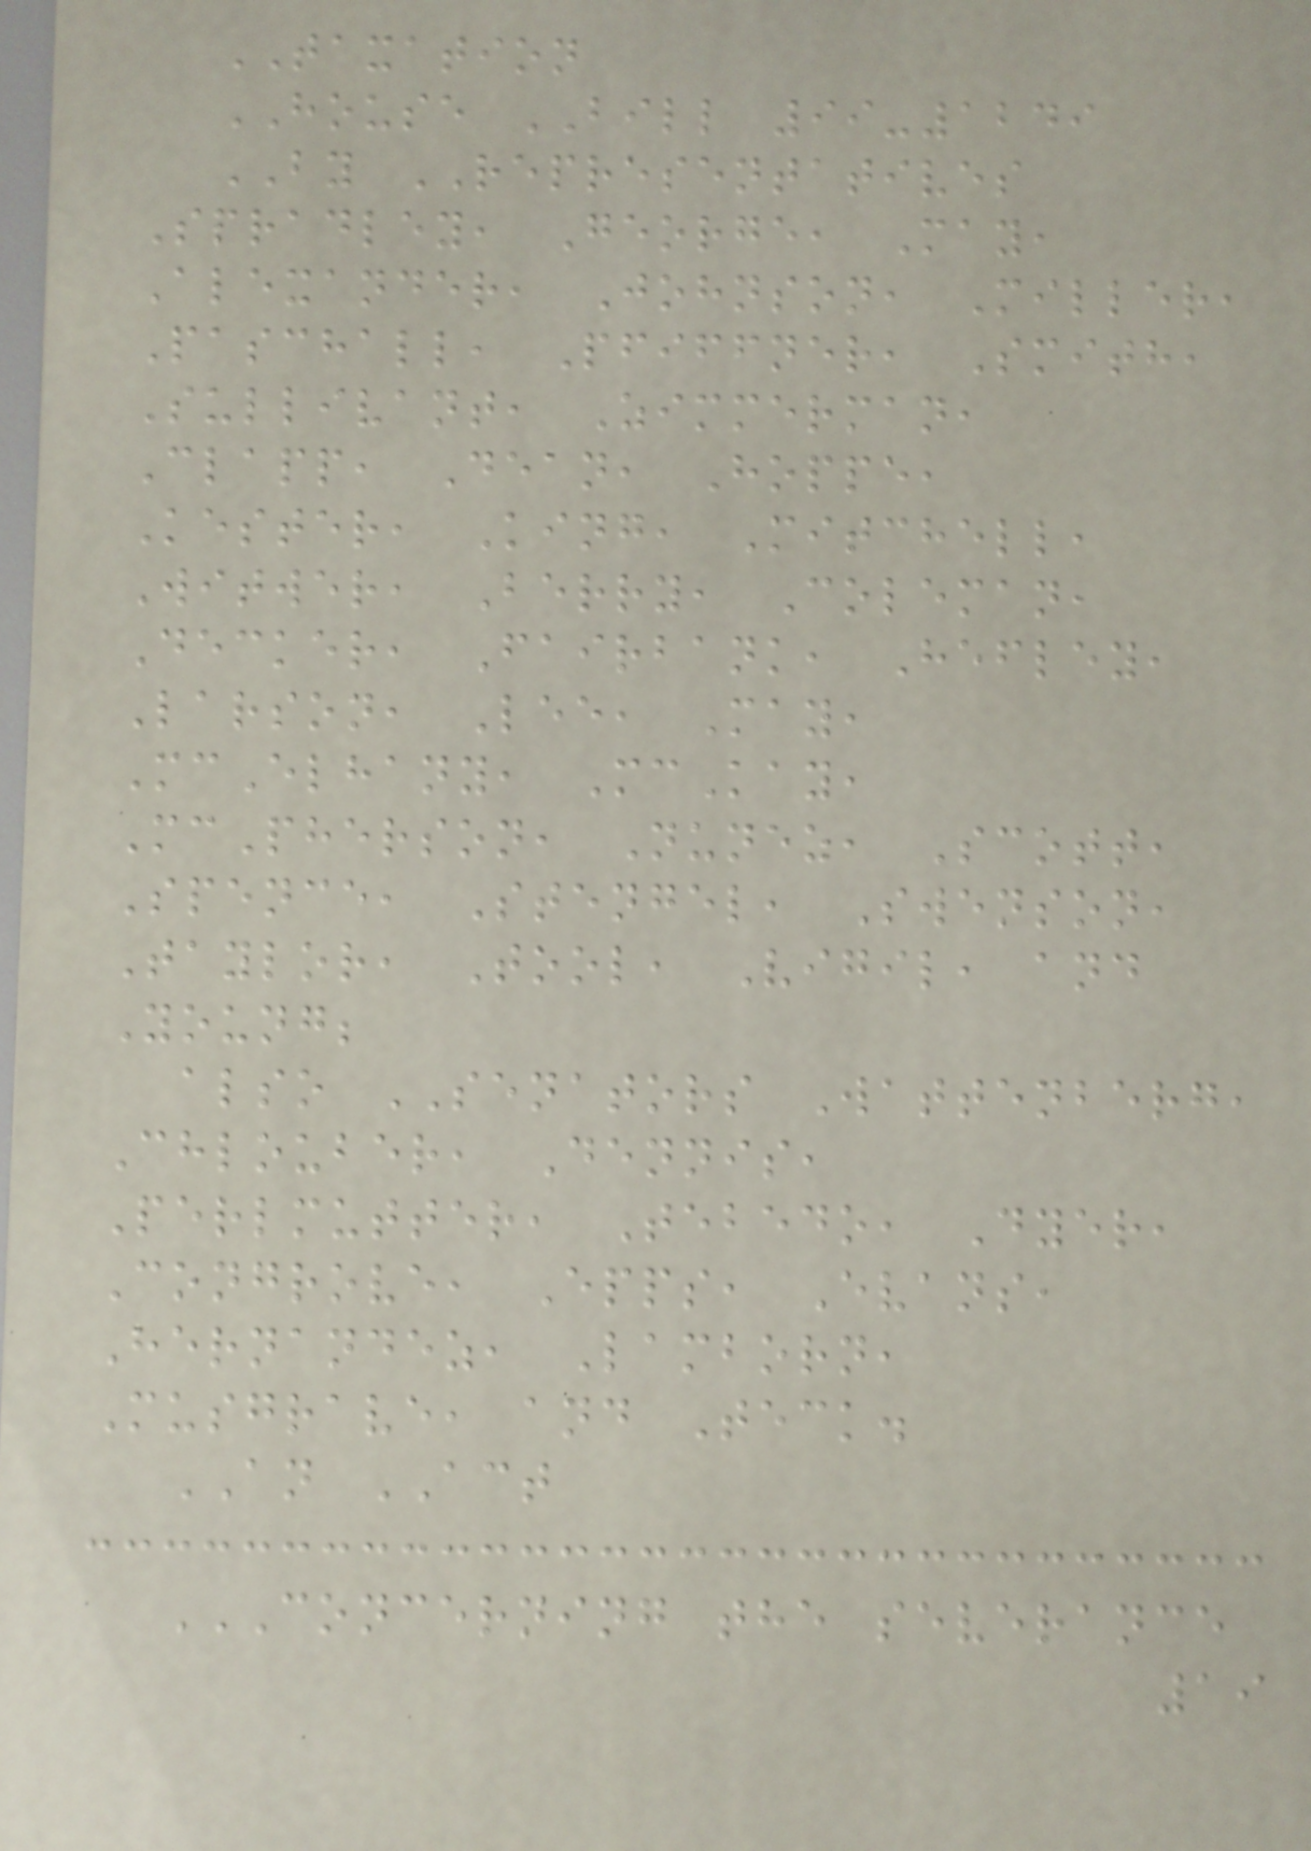TAXATION
HOUSE BILL 99-1249
BY REPRESENTATIVES
Spradley, George, May,
Alexander, Johnson, Miller,
Paschall, Pfiffner, Smith,
Sullivant, Zimmerman,
Clapp, Dean, Hoppe,
Kester, King, Mitchell,
Witwer, Berry, Coleman,
Decker, Fairbank, Hefley,
Larson, Lee, May,
McElhany, McKay,
McPherson, Nunez, Scott,
Spence, Stengel, Swenson,
Taylor, Tool, Vigil, and
Young;
also SENATORS Wattenberg,
Chlouber, Dennis,
Perlmutter, Tebedo, Dyer,
Congrove, Epps, Evans,
Hernandez, Lamborn,
Musgrave, and Teck.
AN ACT
CONCERNING THE SEVERANCE
19
